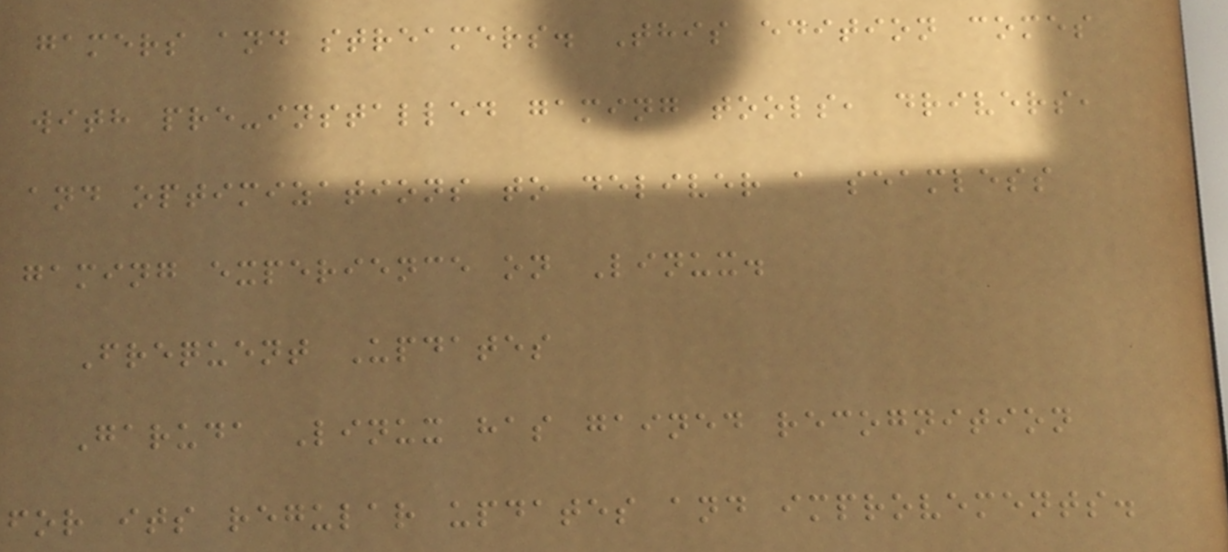gamers and streamers. This edition comes
with pre-installed gaming tools, drivers,
and optimizations to deliver a seamless
gaming experience on Linux.
Frequent Updates
Garuda Linux has gained recognition
for its regular updates and improvements.
